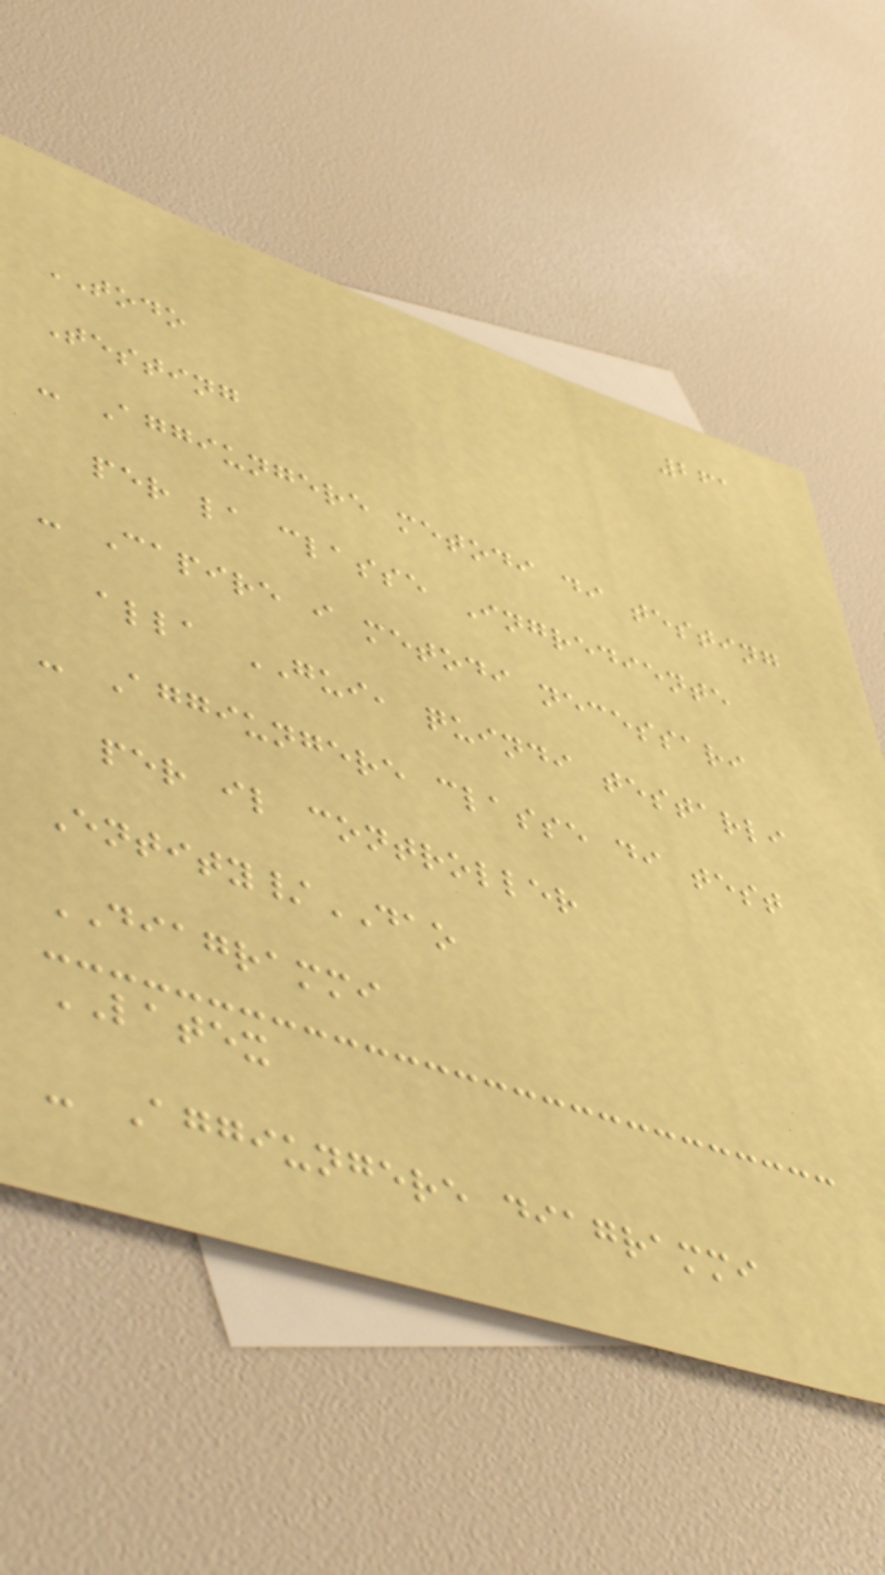261
TODO
Testing
- Aggiungere metodi di testing
per la classe Ingrediente
- Capire i metodi necessari
alla GUI, quindi testarli
- Aggiungere classe di test
per il controller
Entity/DAO
DIAGRAMMI
LATEX
- Aggiungere diagrammi
